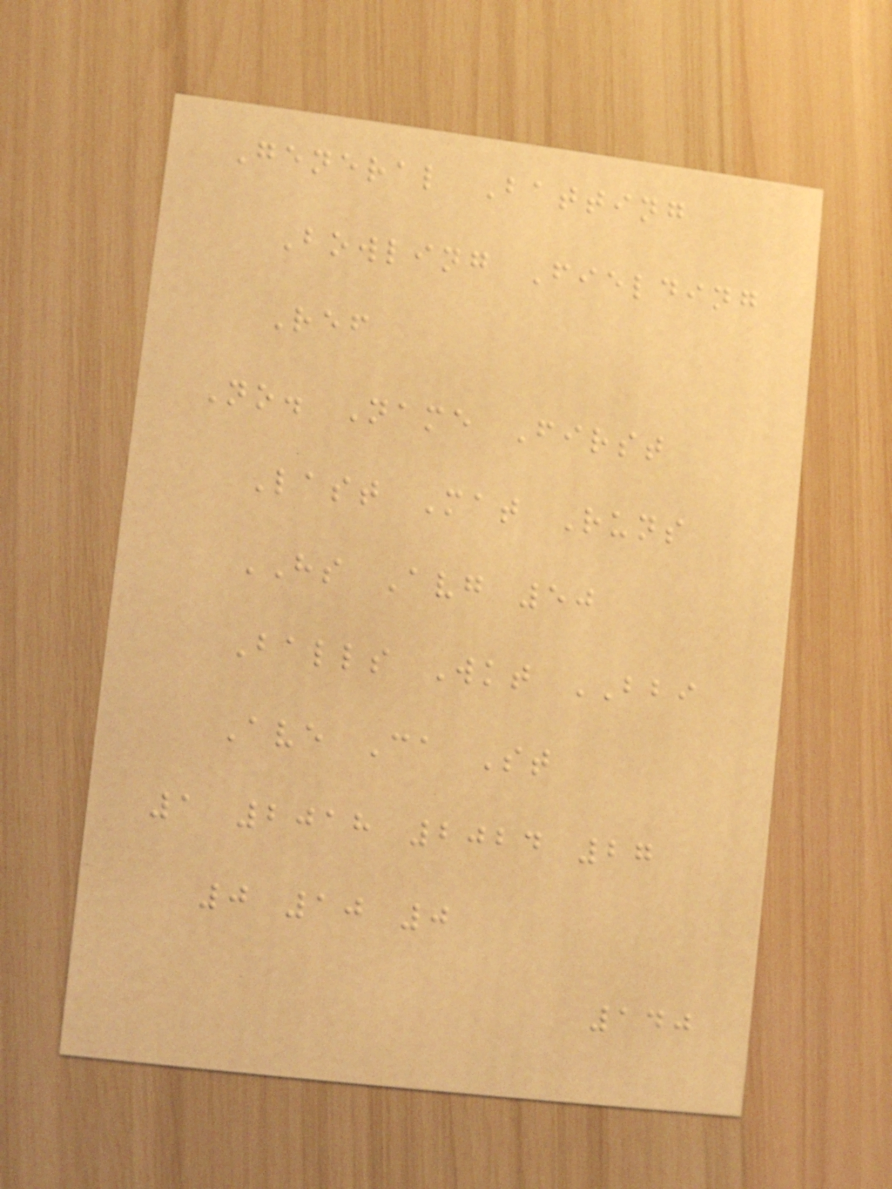General Batting
Bowling Fielding
Ref
No. Name First
Last Mat Runs
HS Avg 50
Balls Wkt BBI
Ave Ca St
1 2018 2024 27
0 10 0
140
